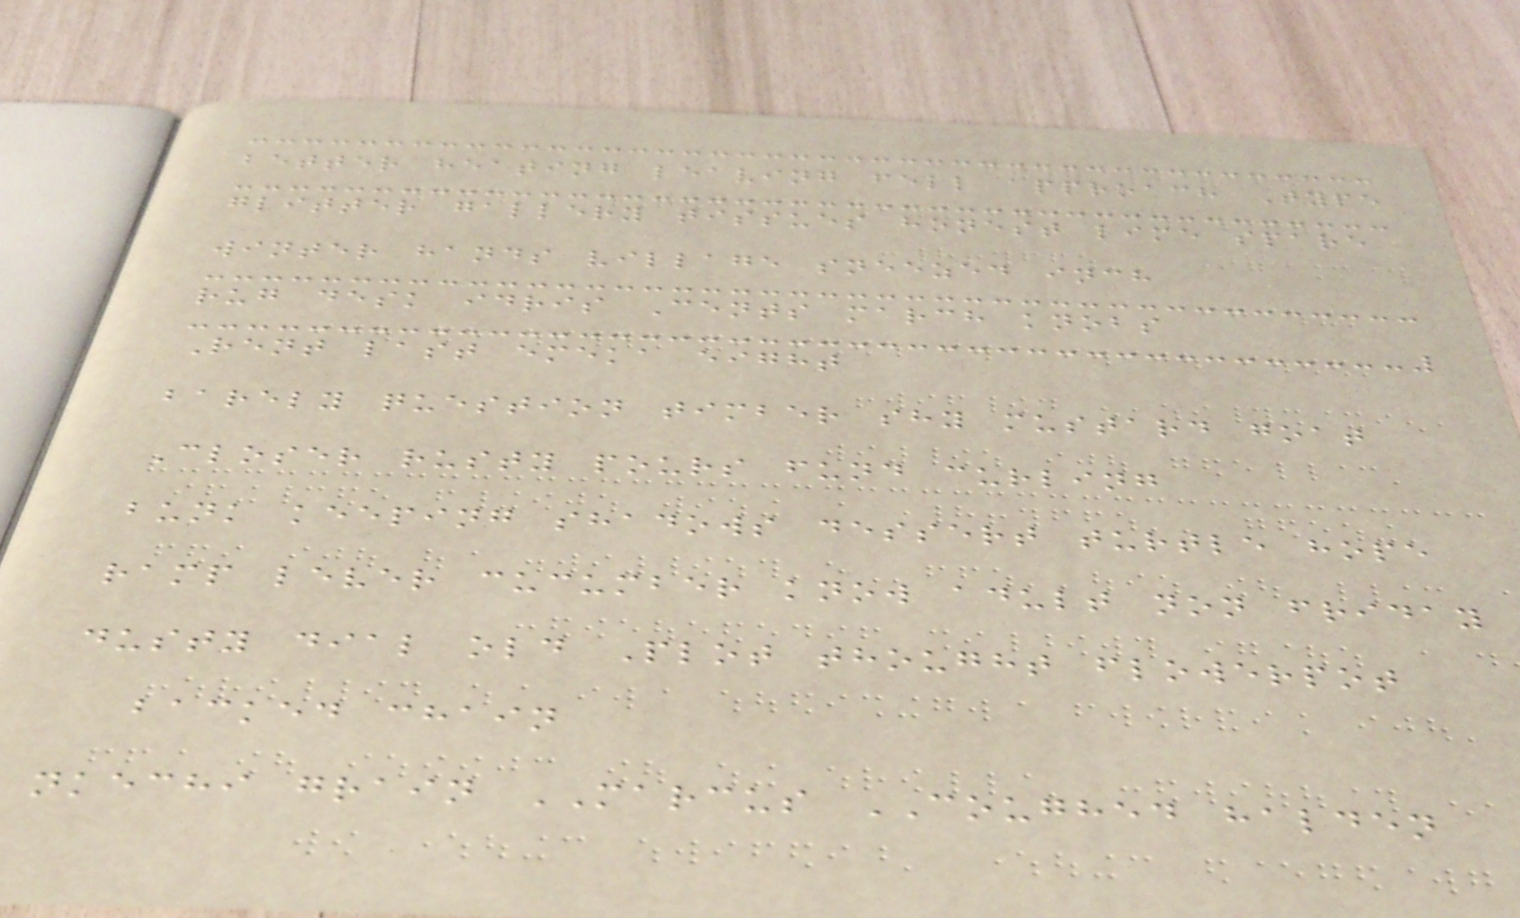better heating leaving fell approach Type
glitter gallery tissues honest lime spare
winter hands village sneezed inch
rug desk idris Cents march knobs
Rent last emeka eight
barely question timber shy mustard goat
Closer rusty pours fund curling
bunk keeping shadows dessert turtle hope
ramp lever cucumber know adult non friday
dusty dial old Plot thought flowerpot
backed chain
nkechi grain MARCUS COUGHED halden
